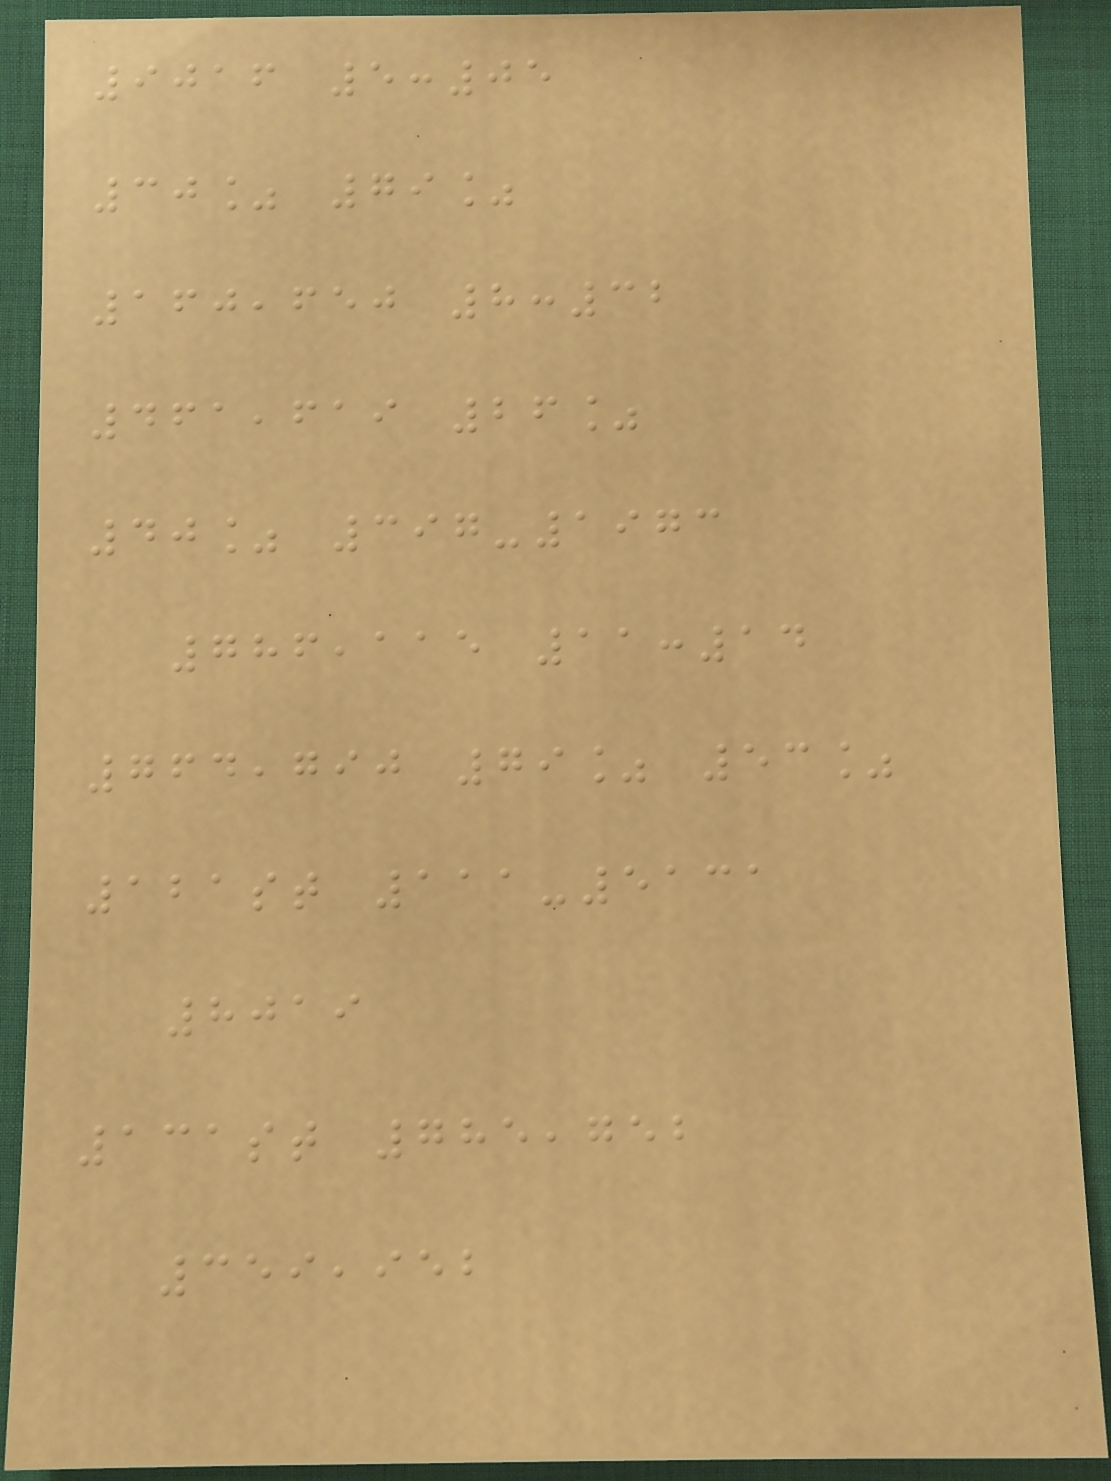9016 5:05
30% 79%
160,650 8:32
461,619 26%
40% 397-1973
786,115 11:14
764,790 79% 53%
121st 111-5131
8019
131st 785,752
359,952
